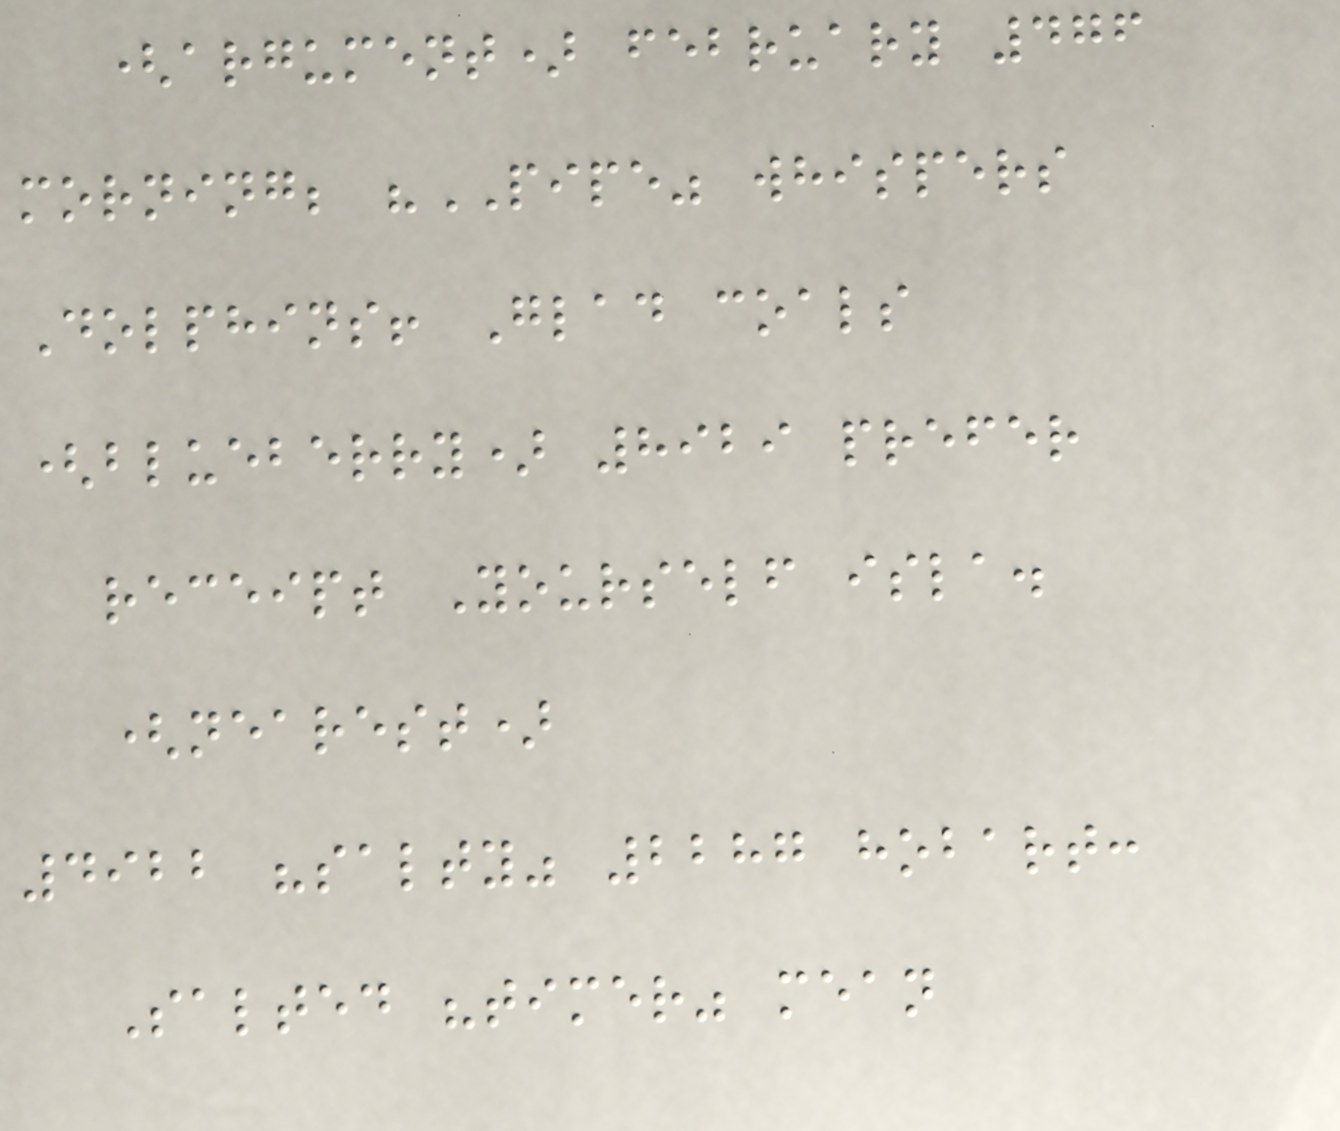(argument) february 476
morning; "PIPE" whispers
Dolphins! Glad coals
(blueberry) 8929 prefer
receipt Yourself isla.
(nearest)
4922 "salty" 2287 hobart:
Salted "timer" mean
